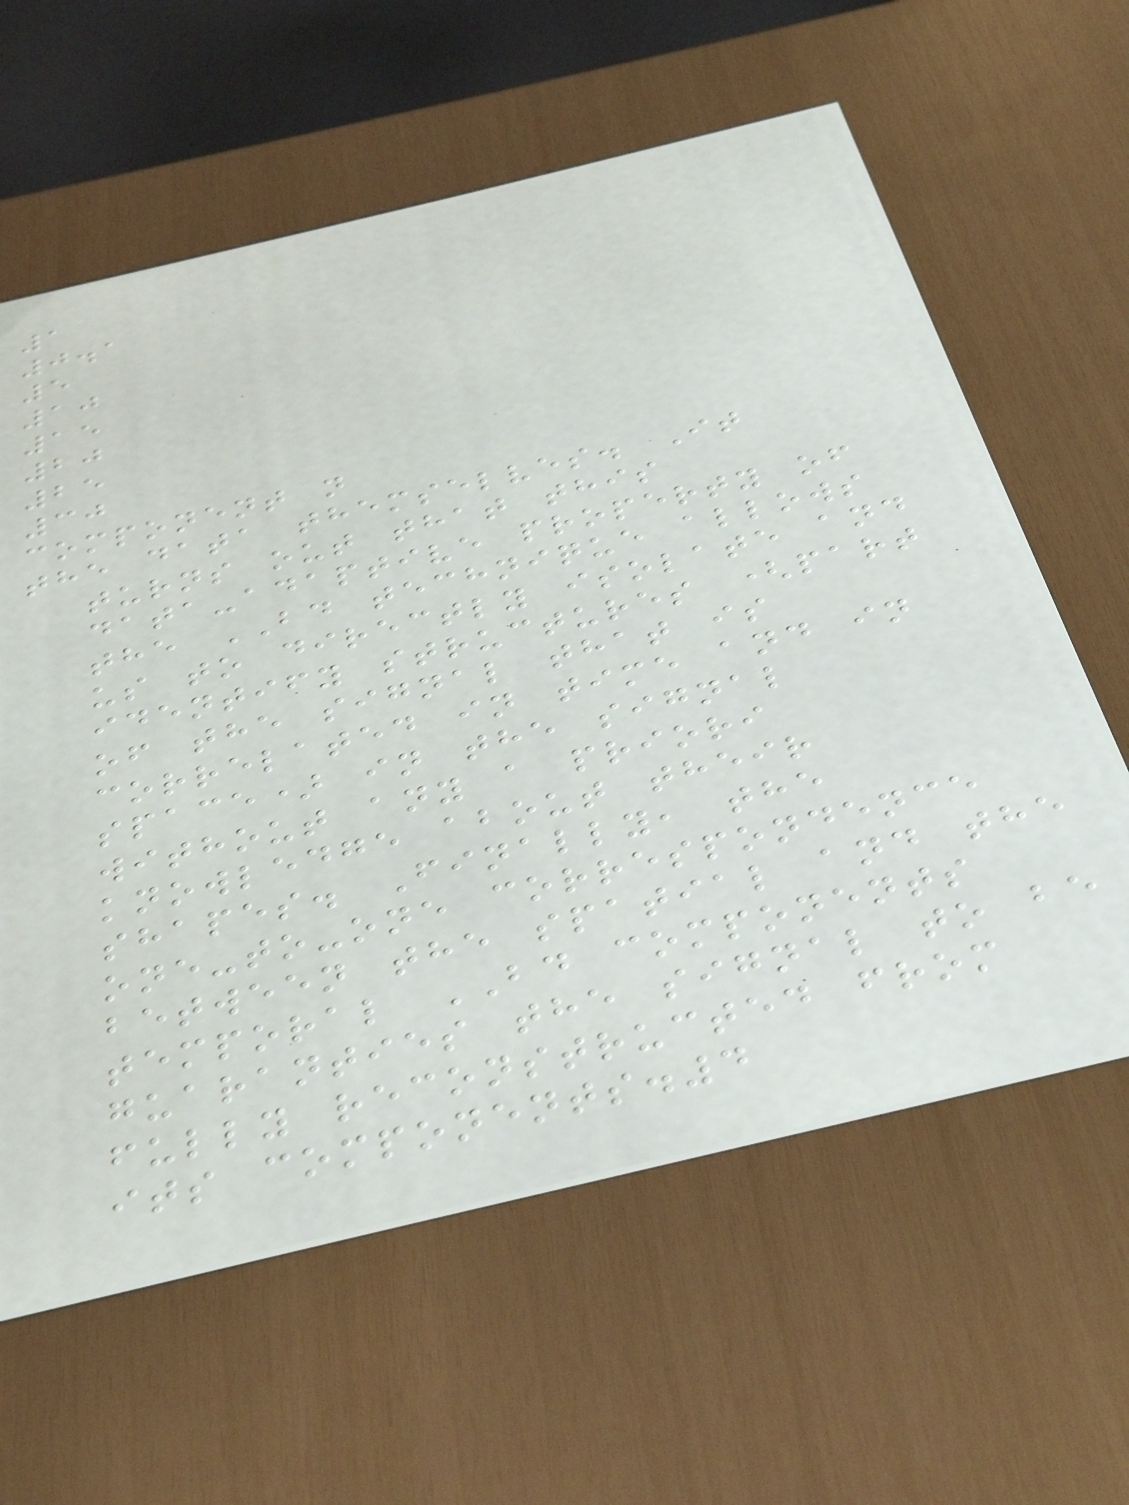1
0.1
5
10
15
20
25
30
component n
the data themselves. It
turns out that this
data-adaptive property of
the BD technique allows
us to directly isolate and
identify structures (part
of the signal that is
correlated in time and in
space) in the signal
without any a priori
knowledge about their
shapes. Finally, the
one-to-one correspondence
between the spatial and the
temporal BD components
guaranties the signal to be
fully reconstructed from
its components.4
